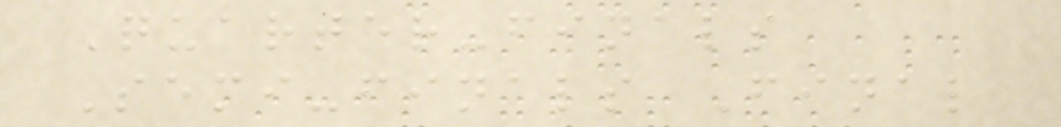Quarter-finals
Semi-finals Final
